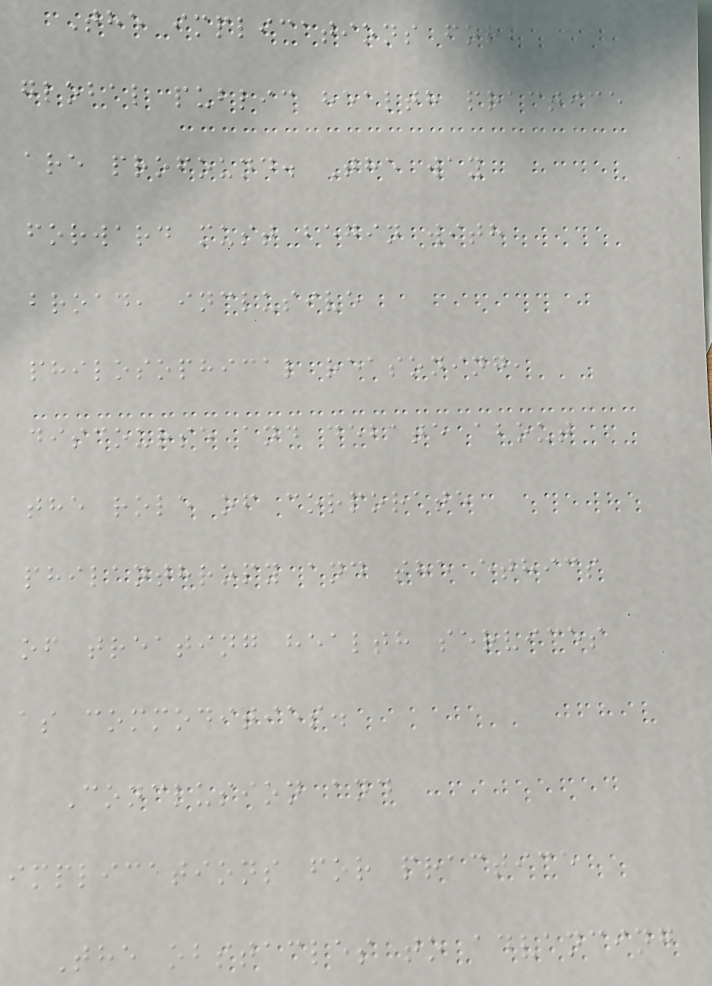The implications for
global public health practice
are profound. The way
forward must begin with
broad, inclusive
philosophical reasoning,
discourse and debate about
the role of corporate
philanthropy and the ethics
of treating health services
as commodities.
Conclusion and
implications for practice
The obstacles to advancing
